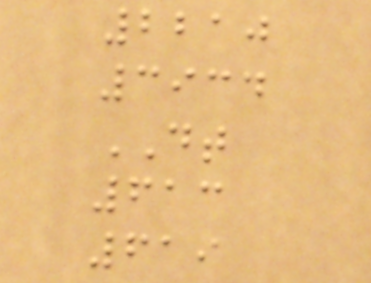2210
3934
DT
613
619
